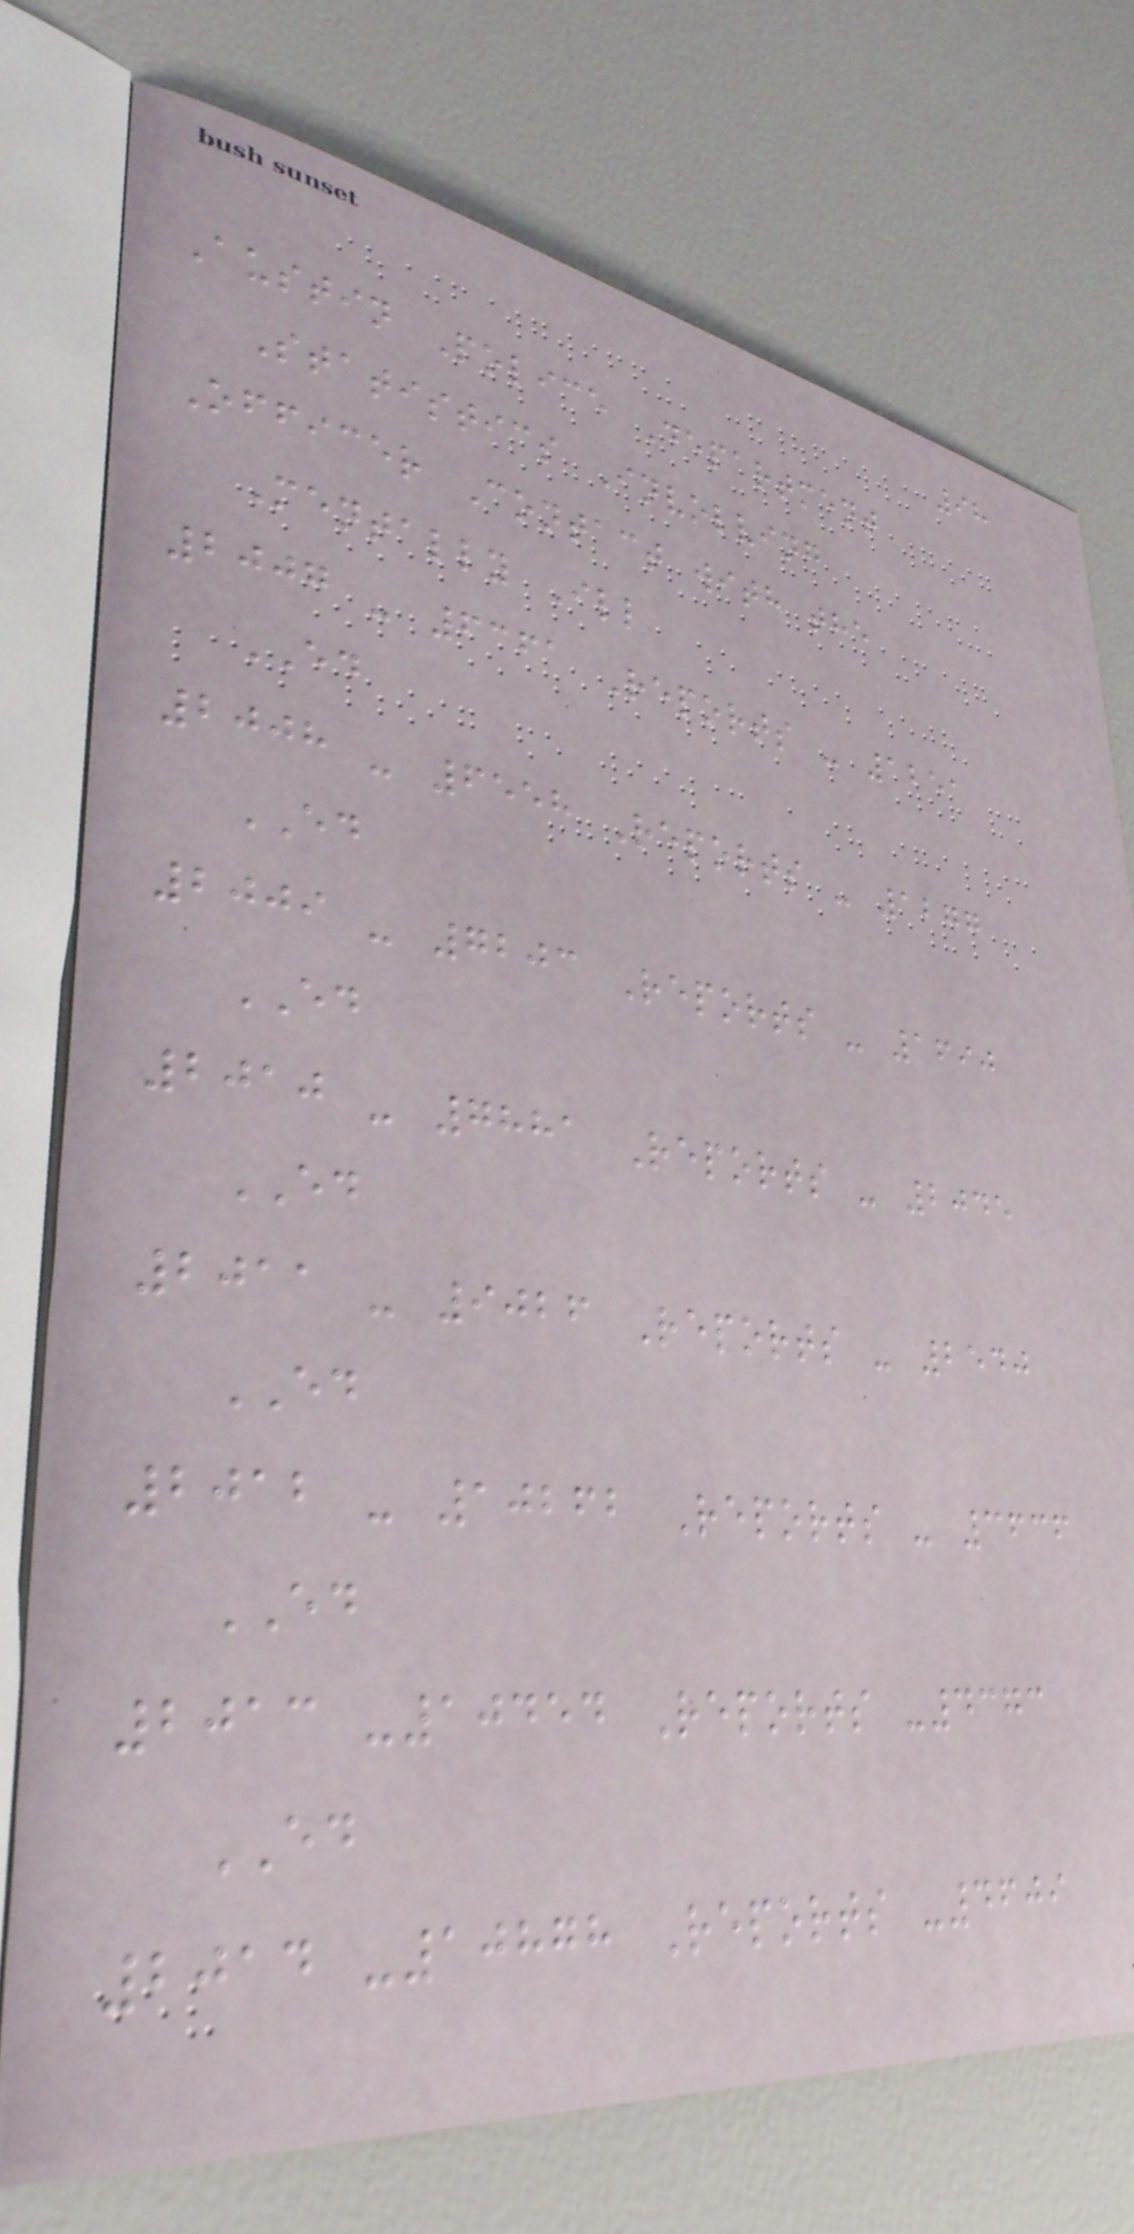98
Austin Police Department
Statistics Involving
Officer Contact with the
Mentally Ill
2007 - 6361 Reports - 1251
ED
2008 - 6558 Reports - 1277
ED
2009 - 7203 Reports - 1690
ED
2010 - 7881 Reports - 2045
ED
2011 - 9026 Reports - 2540
ED
2012 - 10262 Reports - 3636
ED
2013 -10454 Reports -4373
ED
2014 -10878 Reports -4609
